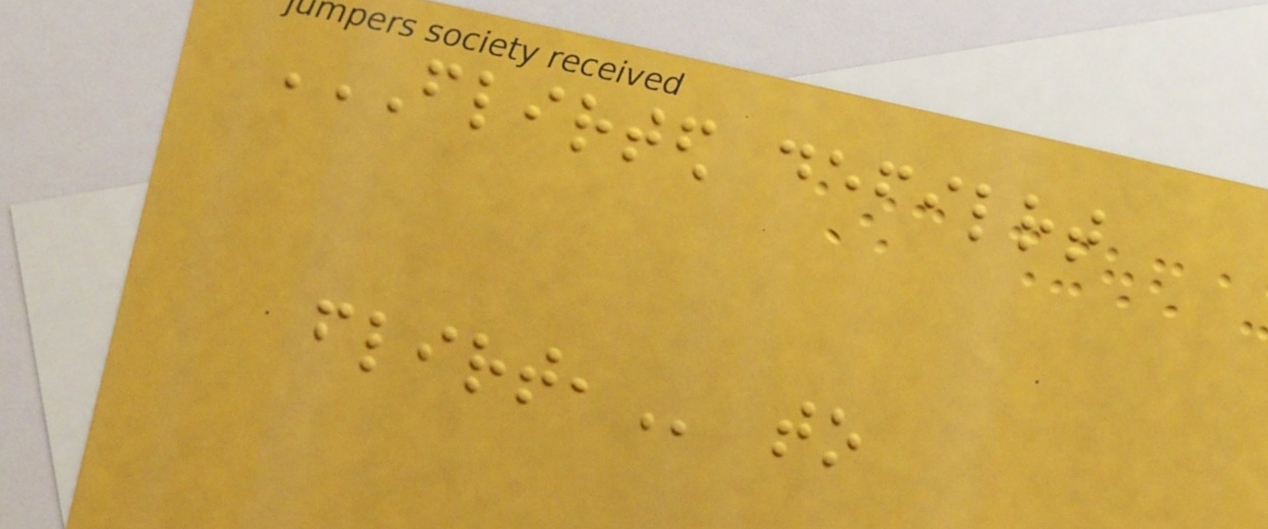FLIRTED DEFILRT
FLIRT, to
